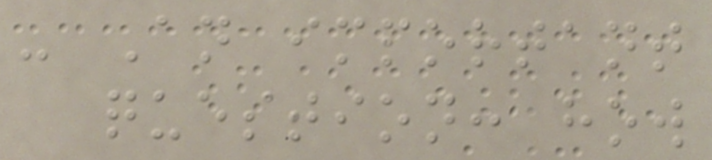- An important
question: how
